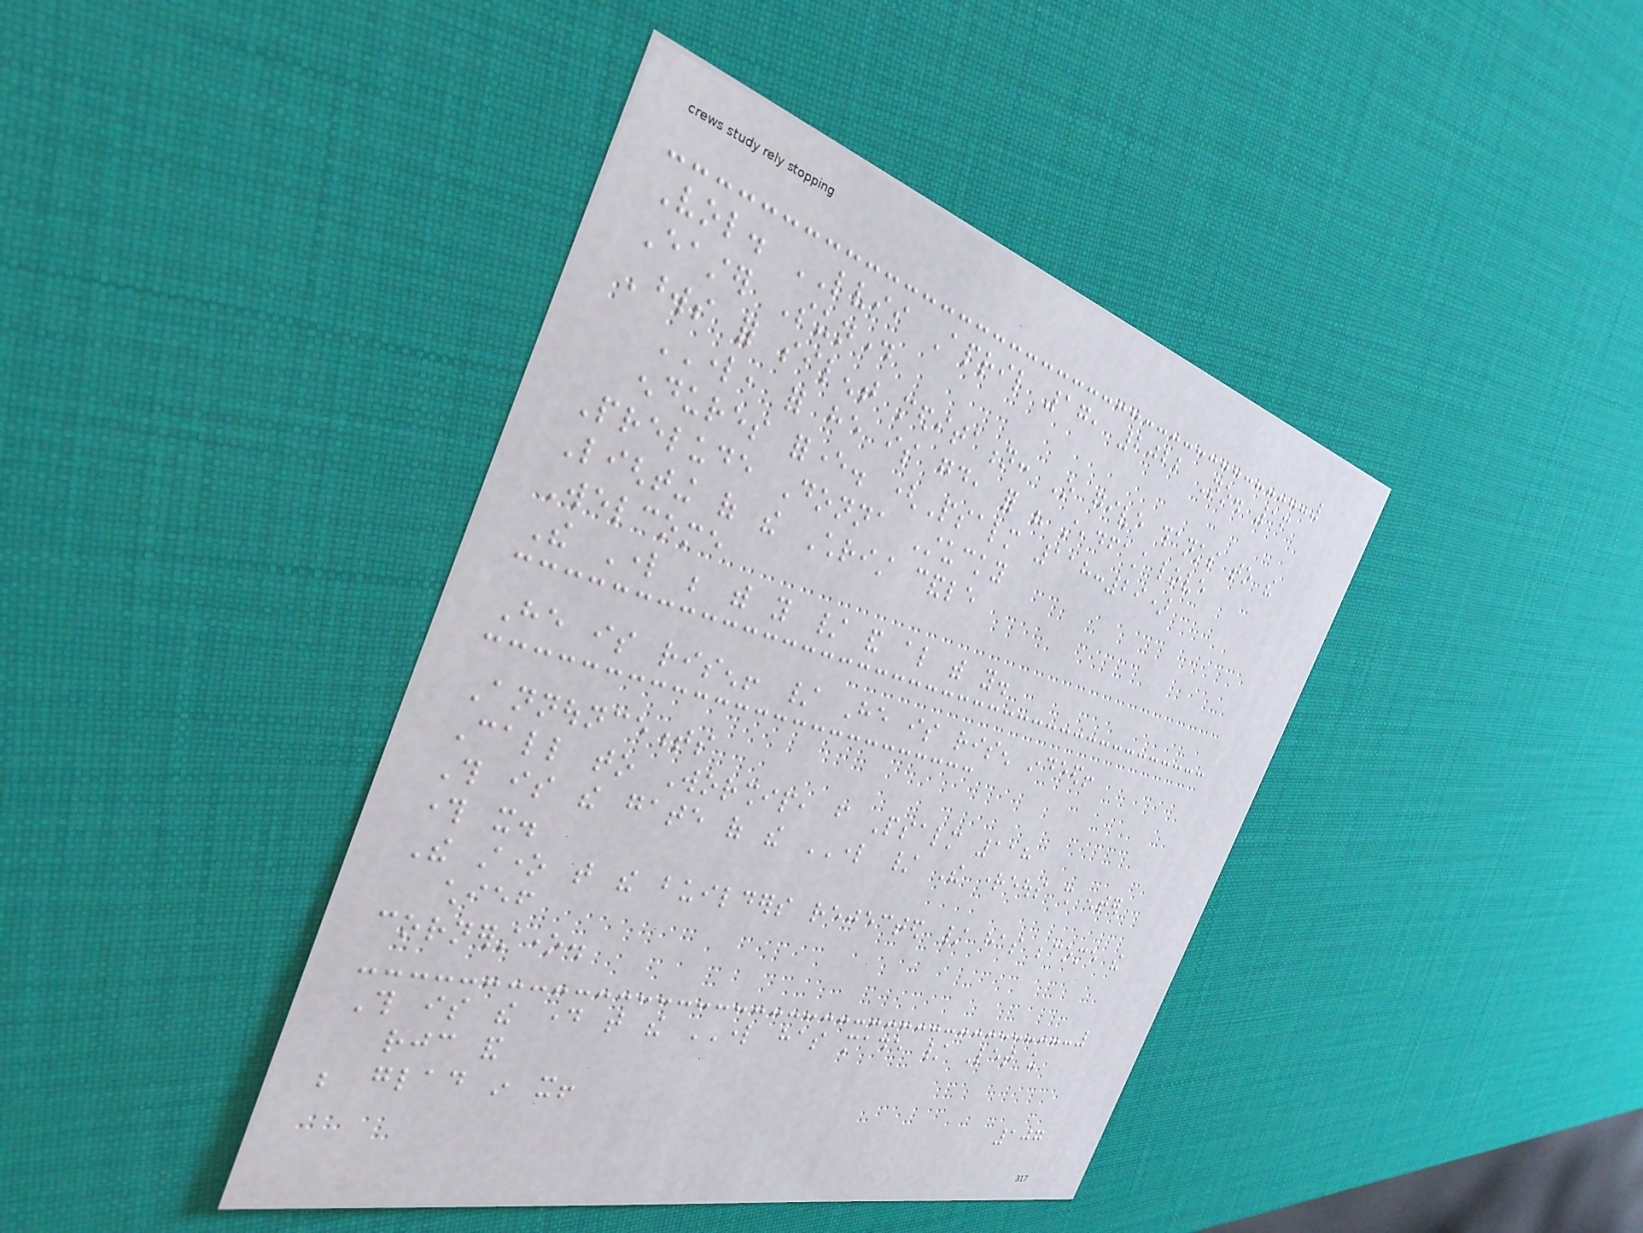Vol. LVII April 17, 2022 No. 16
Easter Sunday
Words for silent meditation: O give thanks to the
LORD, for he is good, for his steadfast love
endures forever. (Psalm 118:29)
Prelude Donna Stucky
Lighting of the Christ candle
Welcome
The Lord be with you / and also with you.
He is risen! / He is risen indeed!
Announcements
Call to Worship, from Psalm 118
This is the gate of the LORD / The righteous shall enter
through it.
The stone that the builders rejected / has become the
chief
cornerstone.
This is the day that the LORD has made / Let us
rejoice and
be glad in it!
107
